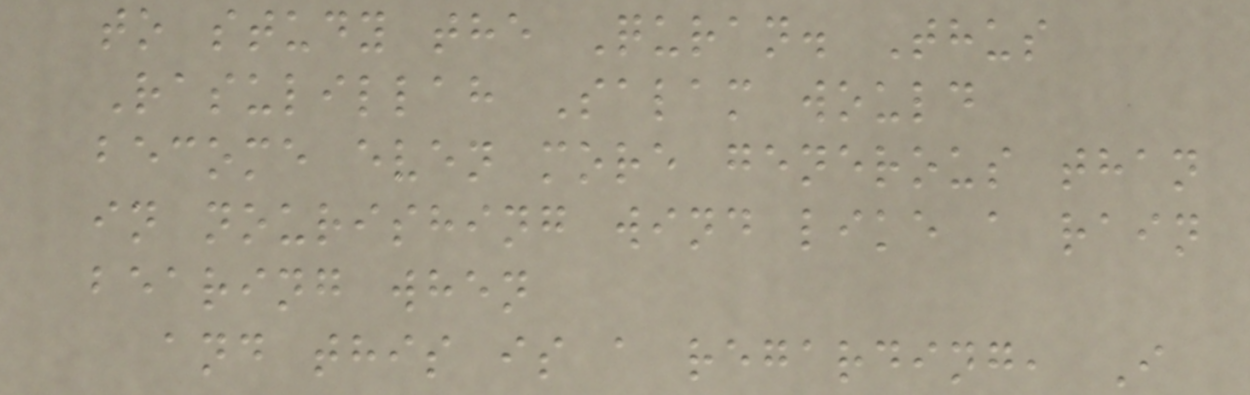to study the Quran. Thus
Rasulillah Salam would
become even more generous than
in nourishing wind like a rain
bearing when
and this is a regarding, I
